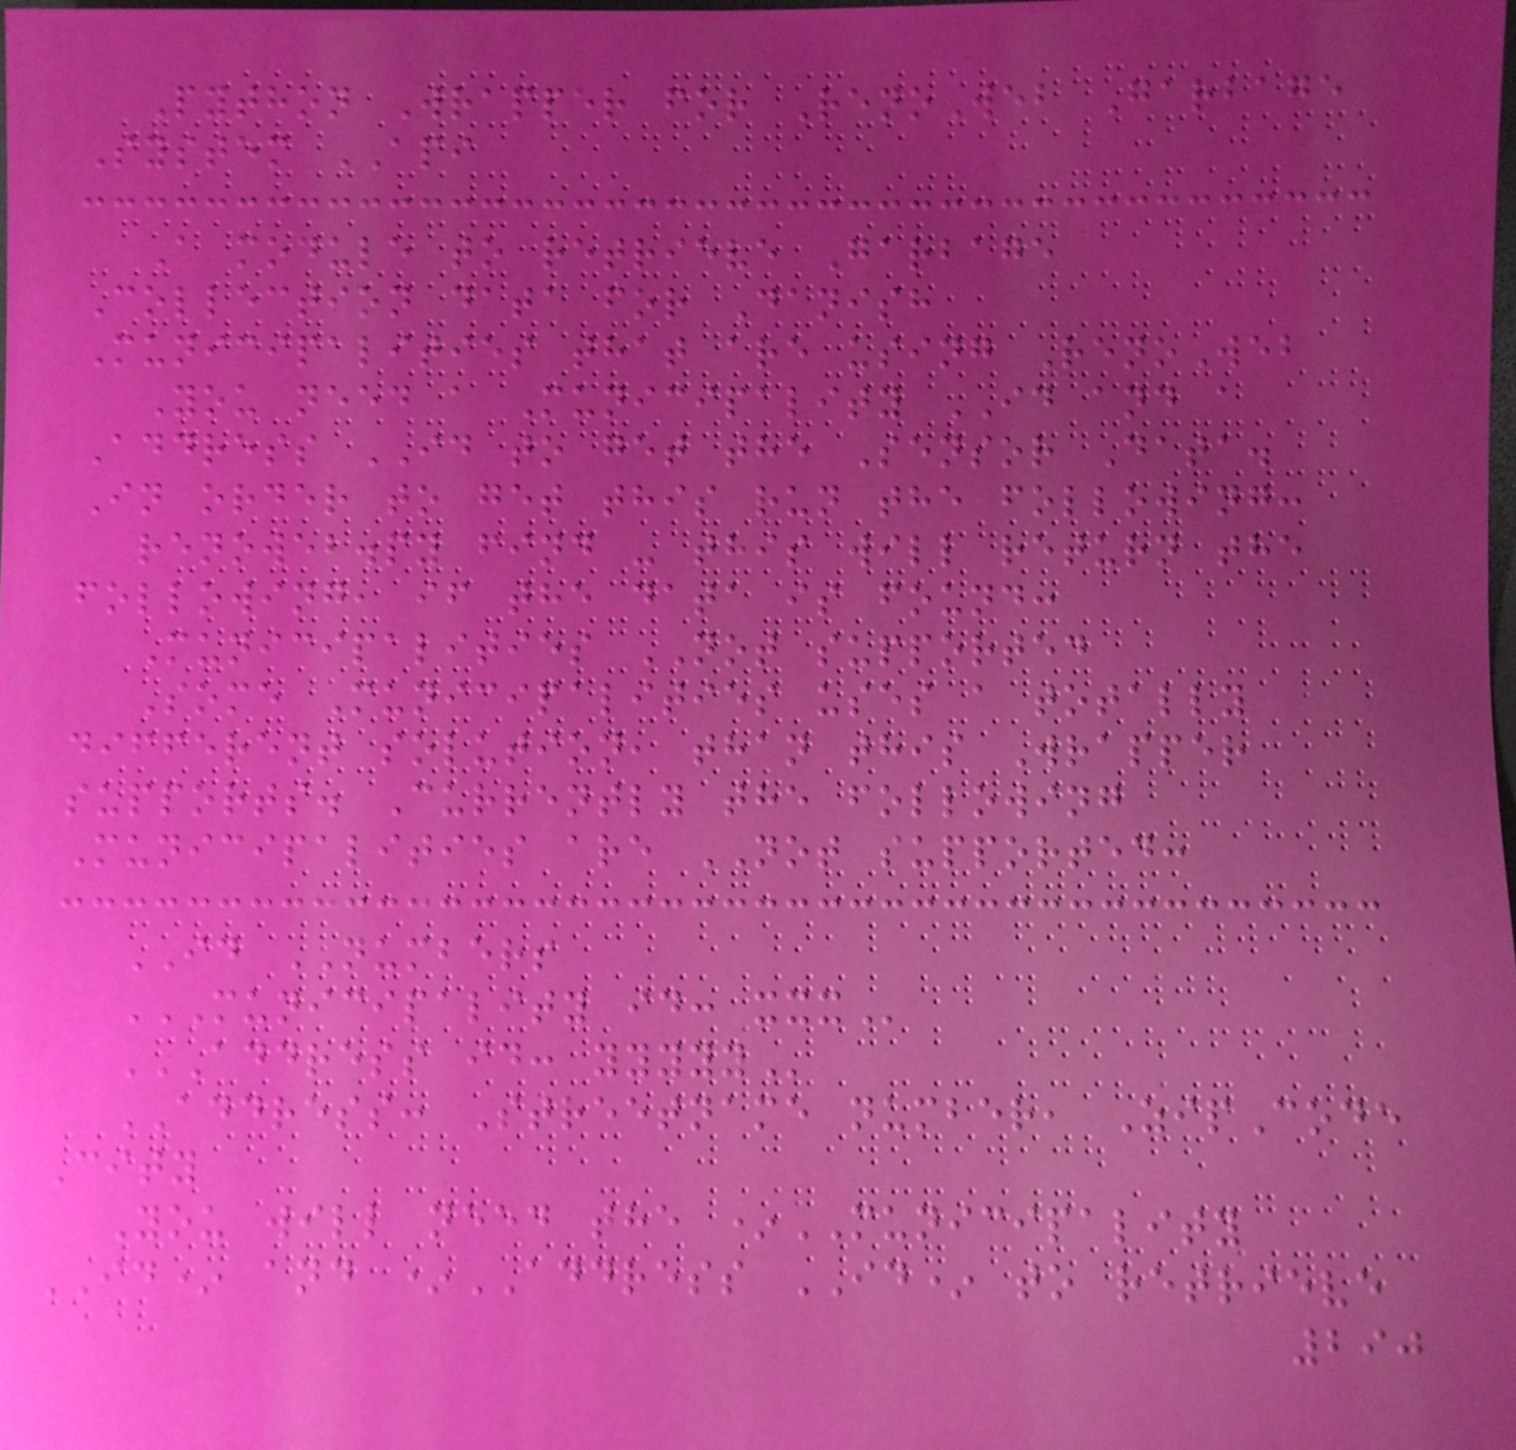Python Wrapper for RenoWeb Garbage
System API
A module to retrieve Garbage
Collection data for Danish
Municipalities that are using RenoWeb
You need a Municipality ID and a
Address ID to get the Sensor Data.
In order to get this run the following:
renoweb.py find - this will return the
following, if the data is found:
Municipalities NOT supported
Some Municipalities uses a totally
different solution, than this Wrapper
supports. Currently the following
Municipalities are NOT supported:
ID NUMBERS
MUNICIPALITY ID: XXX
ADDRESS ID: YYYYY
ADDRESS: Streetname number, ZipCode
City
You will need the *MUNICIPALITY
ID* and *ADDRESS ID* to retrieve
290
